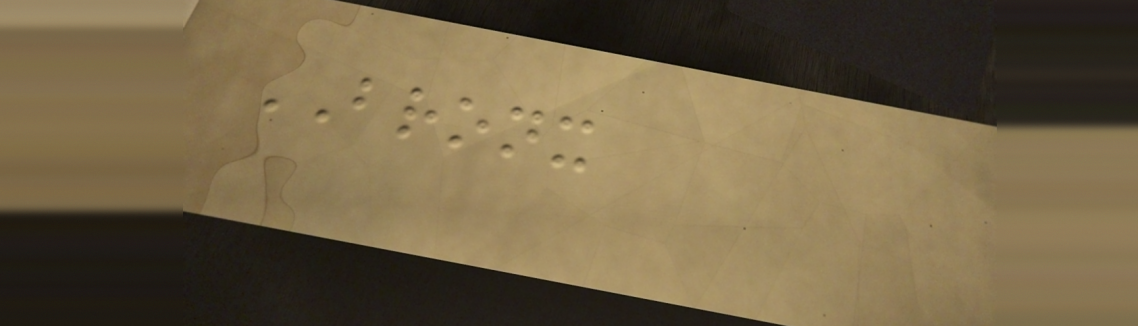BRONX
